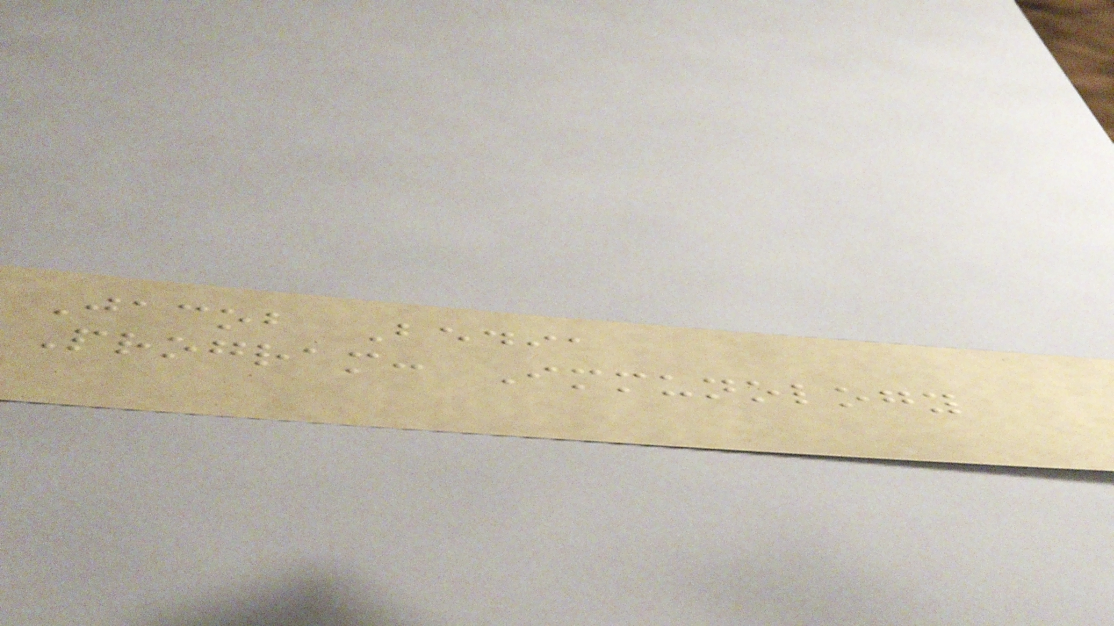Jacob Bedia
Program: Immunology
